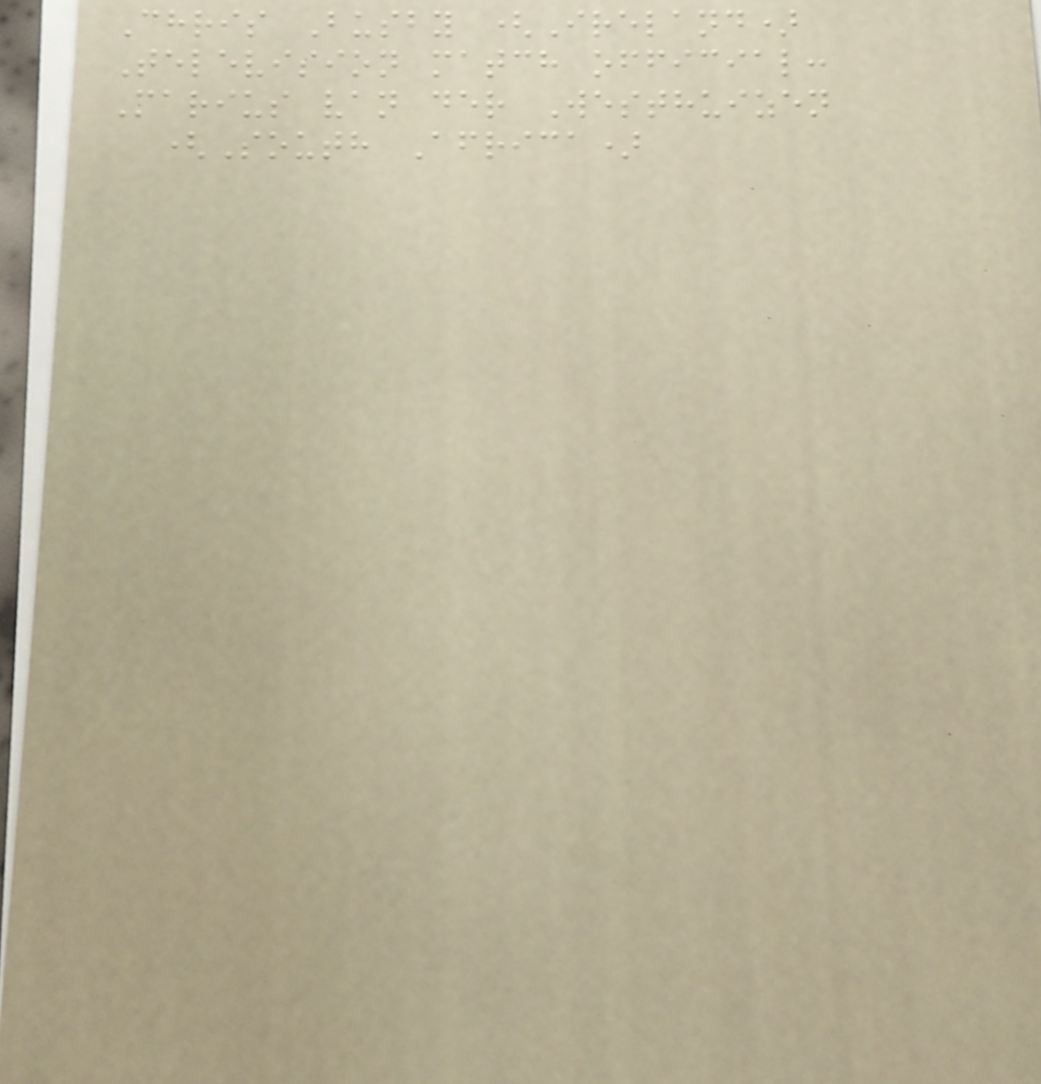Chris Busby (Ireland)
Television match official:
Marius van der Westhuizen
(South Africa)
